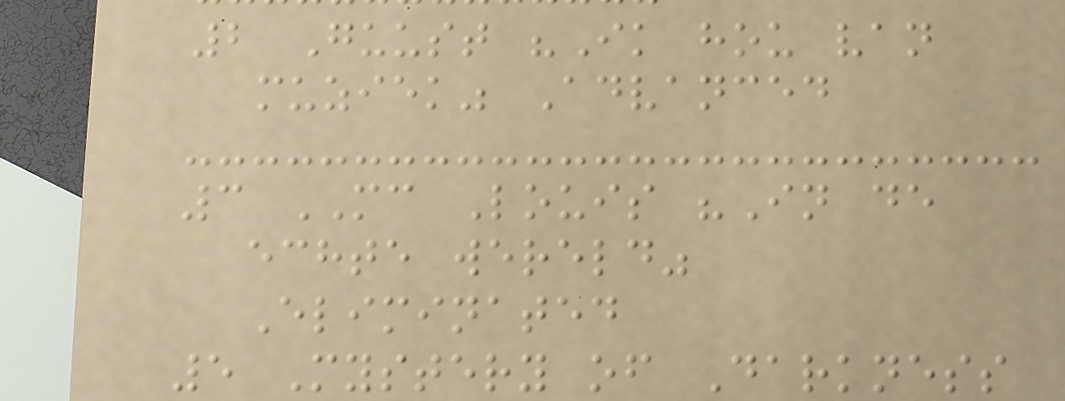2 Guust "Ik hou van
muziek" Advanced
3 MC Louis "In de
echte wereld"
Eliminated
5 Mystery of Darkness
